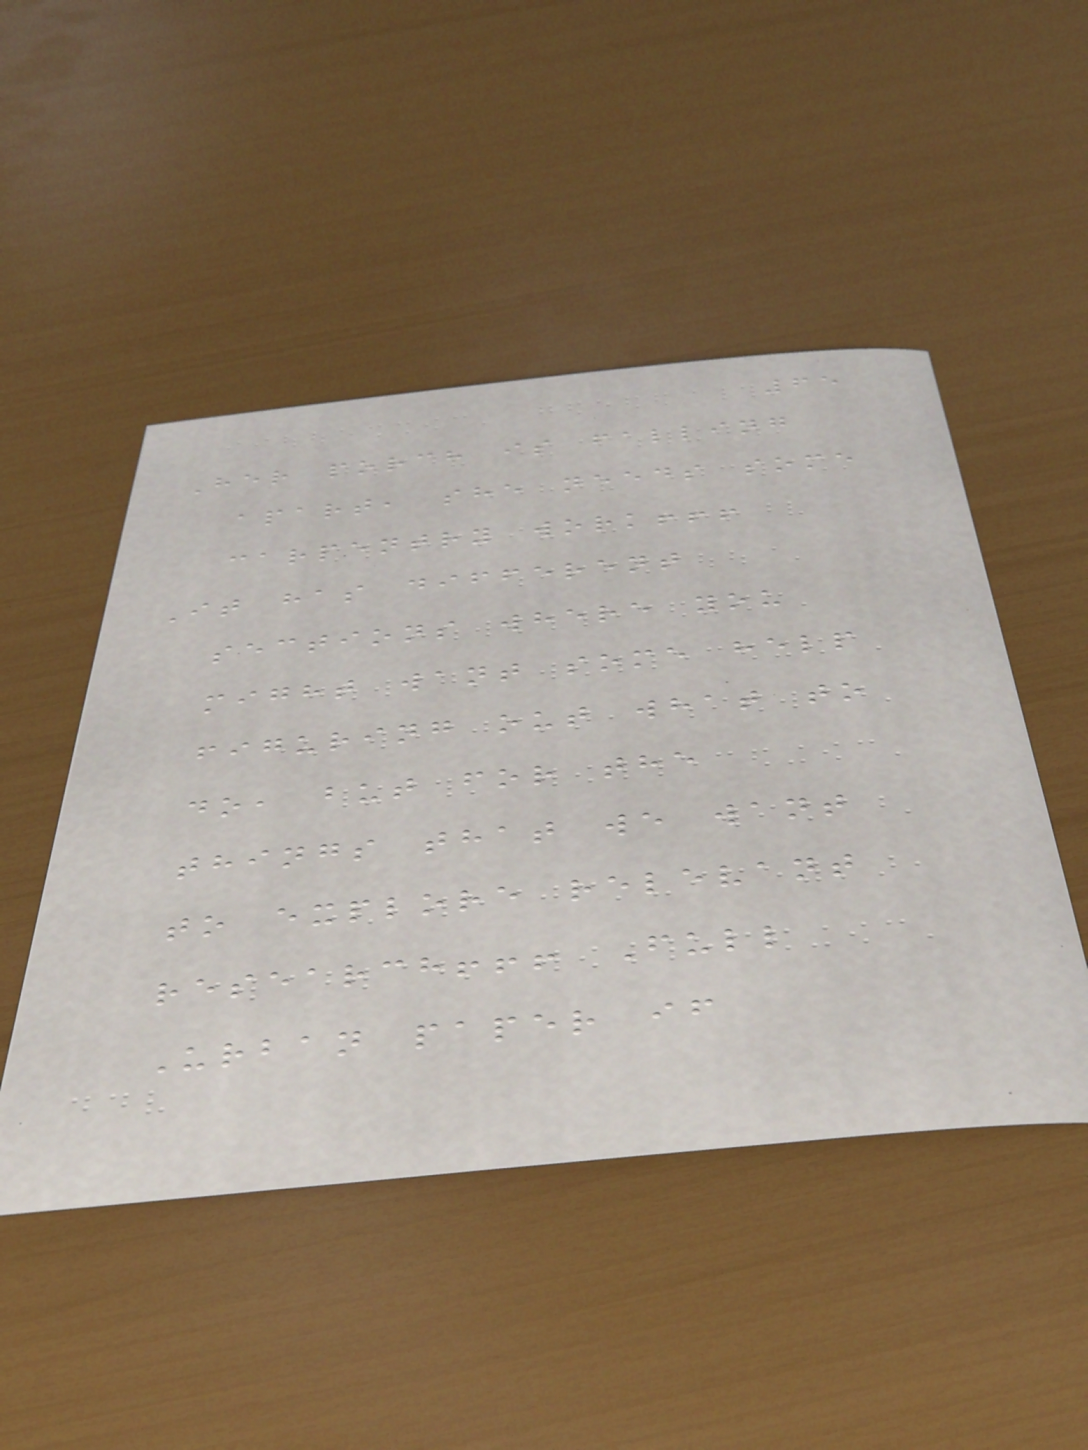65
Her porch is falling
apart, she needs some
carpentry work!!!
It has different
sections where you
might want some help
figuring out what to
do, but for the
things that we want
to explore relevant
research!!! Full
Urban paper if
